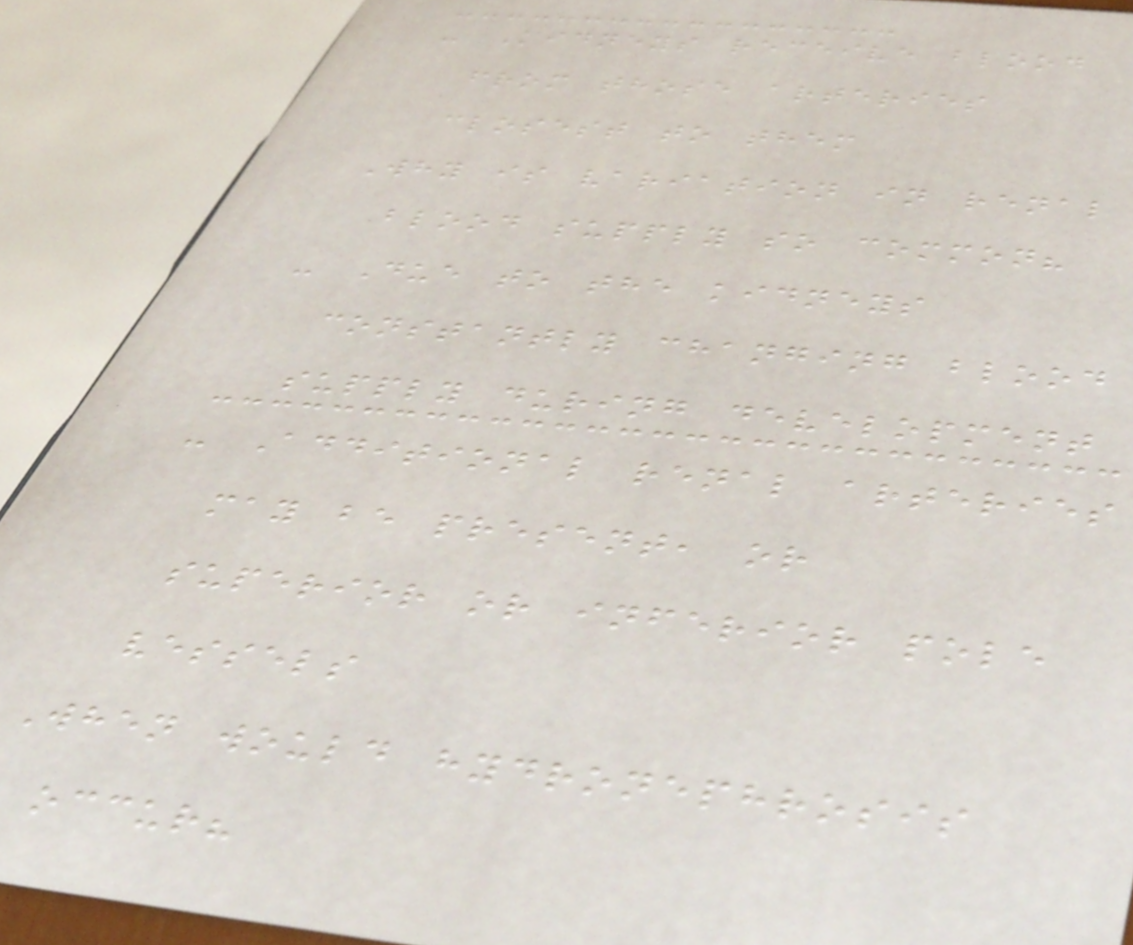- Kidneys receive blood
from those arteries
closest to them
Why is variation in renal
blood supply so common?
- Due to the kidneys
constantly changing blood
supply during development
- Additional renal arteries
may be present, or
superior or inferior pole
vessels
When would hydronephrosis
occur?
